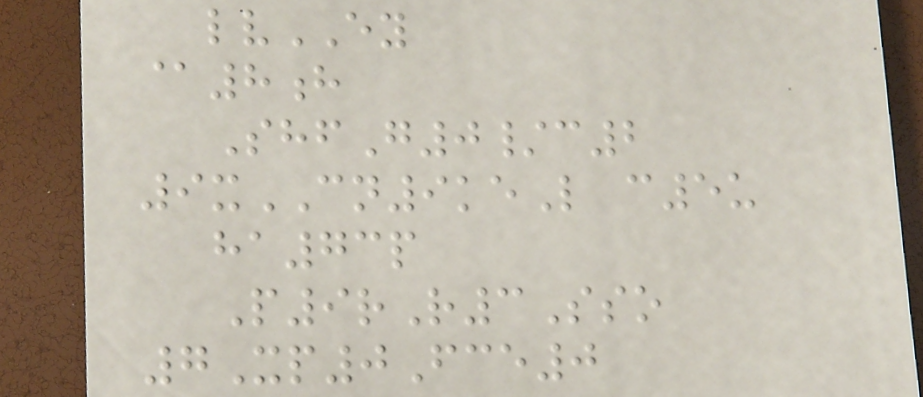lvEY
@8h
ShfG0/c2
9xCN9keL c5u
ha73p
P9rR3Sso
7Xp0Fce0
